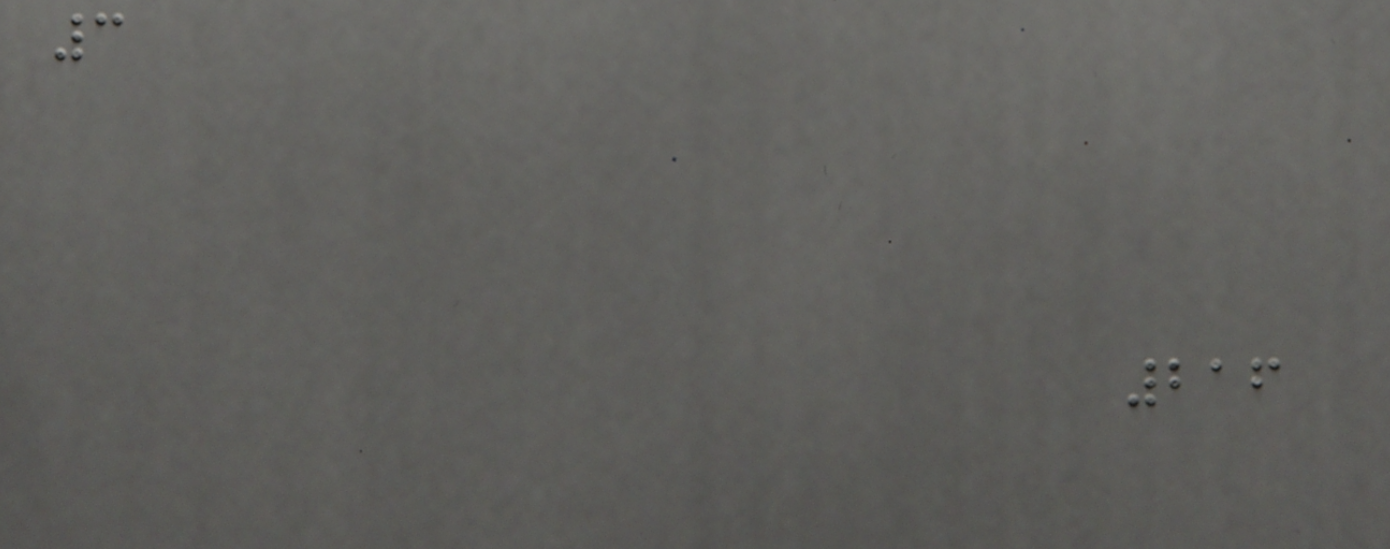3
216
